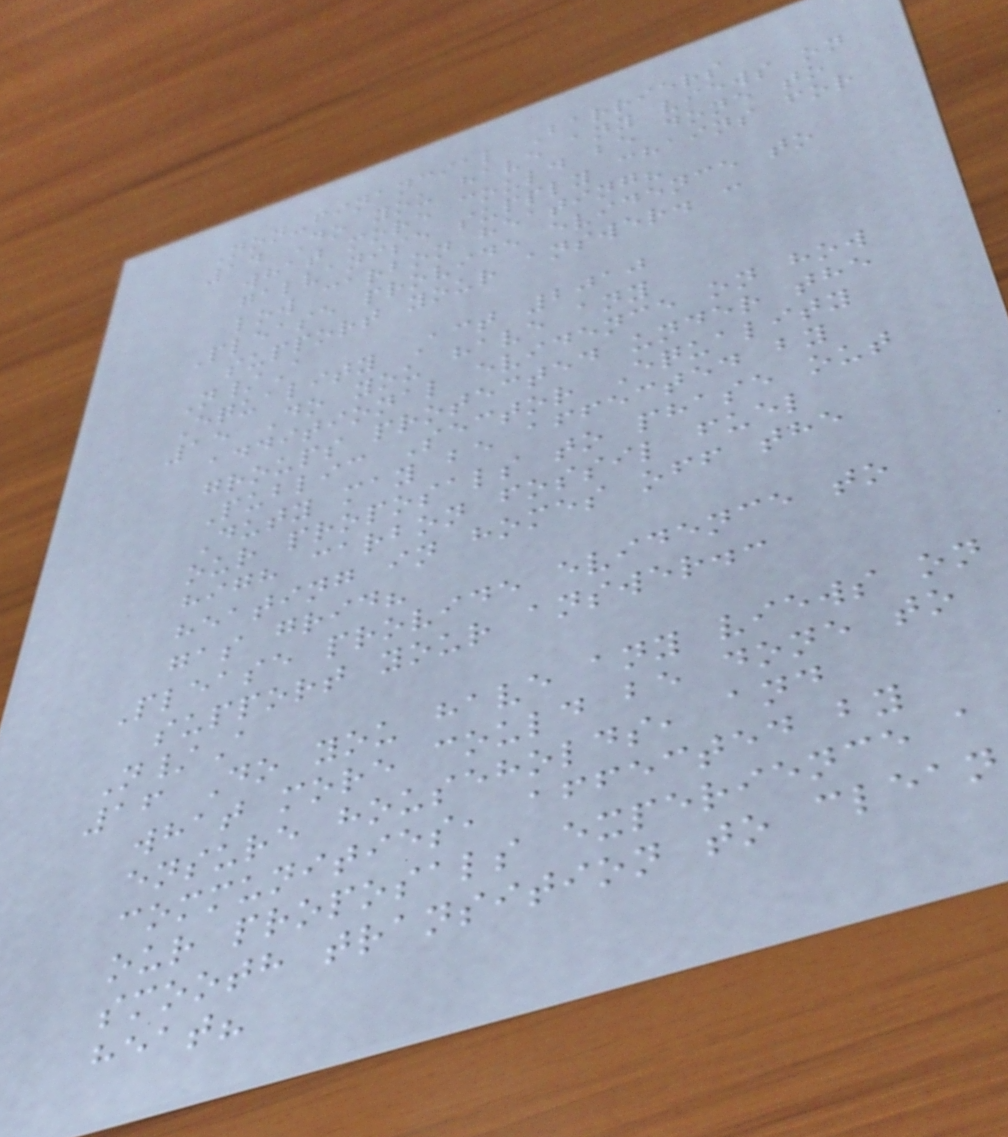Non-financial Barriers
14 Do you have any views on
what more could be done to
galvanise supply chains for
low carbon heating?
Please provide evidence to
support your answer. :
N/A
Equality Act 2010
15 Do you have any
additional evidence on how
groups protected under the
Public Sector Equality
Duty may be affected by
our proposals to phase out
high carbon fossil fuel
heating in homes off the
gas grid?
Please provide evidence to
support your answer.:
N/A
16 Do you have any views on
what more could be done to
ensure households, and
communities, affected by
our proposals experience a
smooth transition to clean
heat?
